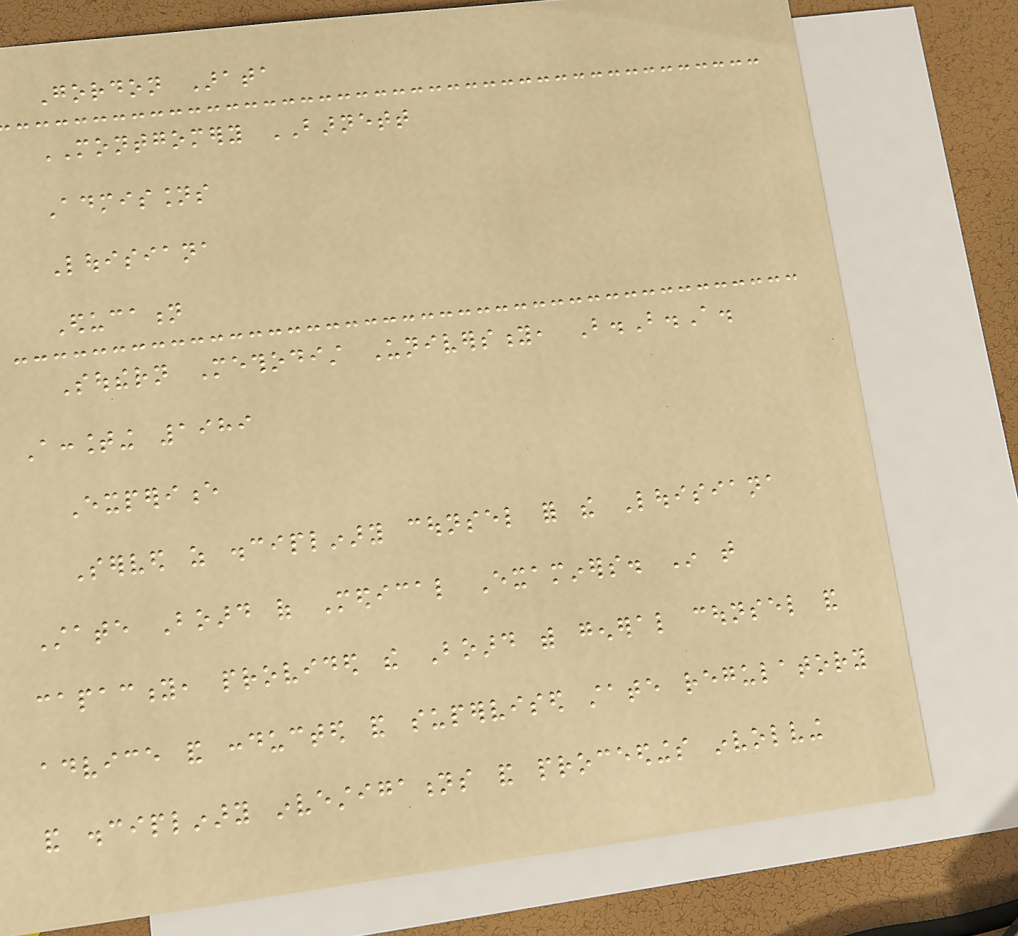Gordon Arata
MONTGOMERY BARNETT
Admissions
Louisiana
Education
Southern Methodist University, B.B.A.
Accounting 1989
Experience
Served as disciplinary counsel for the Louisiana
State Board of Medical Examiners. In that
capacity, provided the Board with general counsel and
advice and conducted and supervised state regulatory
and disciplinary investigations and proceedings involving
